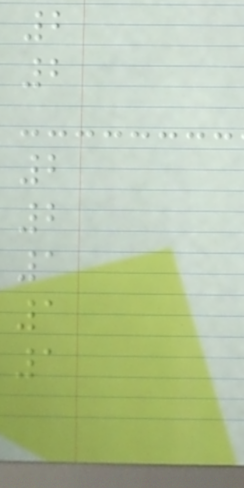2
2
2
2
1
1
1
